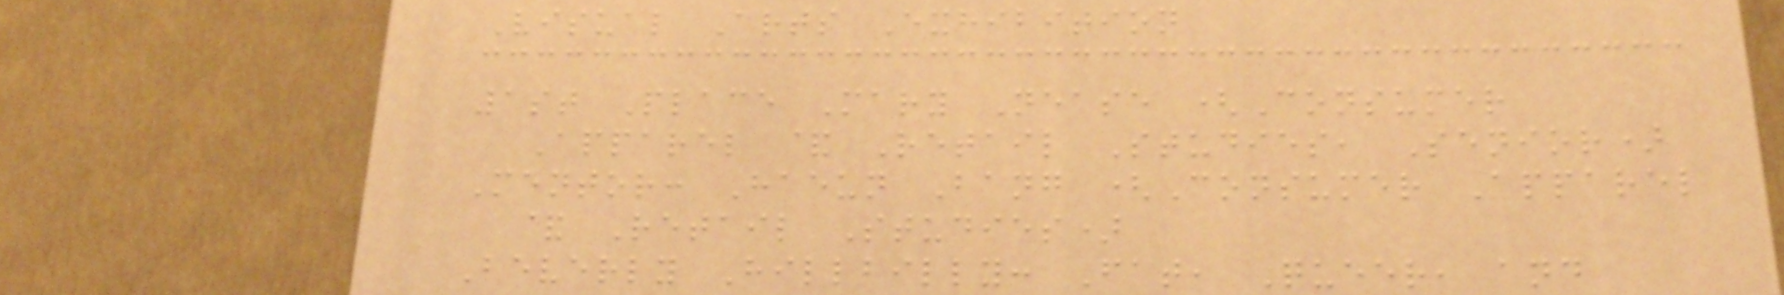Visual Arts Exhibition
1st Place Mary Nease (Consumer
Apparel & Retail Studies, Senior)
Mentor: Haeun Bang (Consumer Apparel
& Retail Studies)
Beverly Hillbilly: Fat, Queer, and
